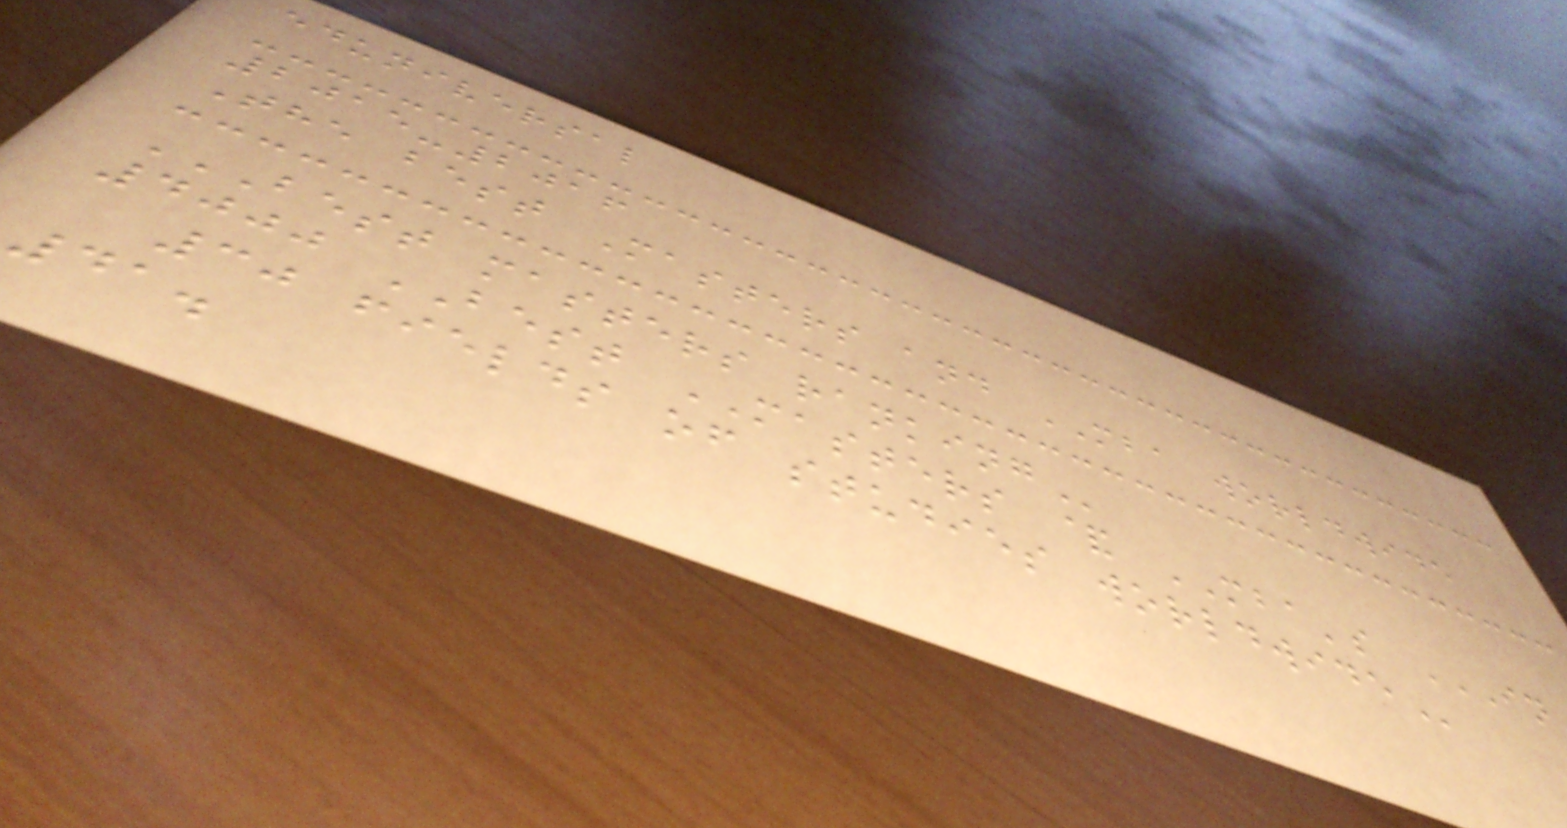eduniversal
2015-2016
The best Masters and MBA worldwide
BEST MASTERS RANKING
4000 BEST MASTERS & MBA's IN
30 FIELDS OF STUDIES WORLDWIDE
41.
